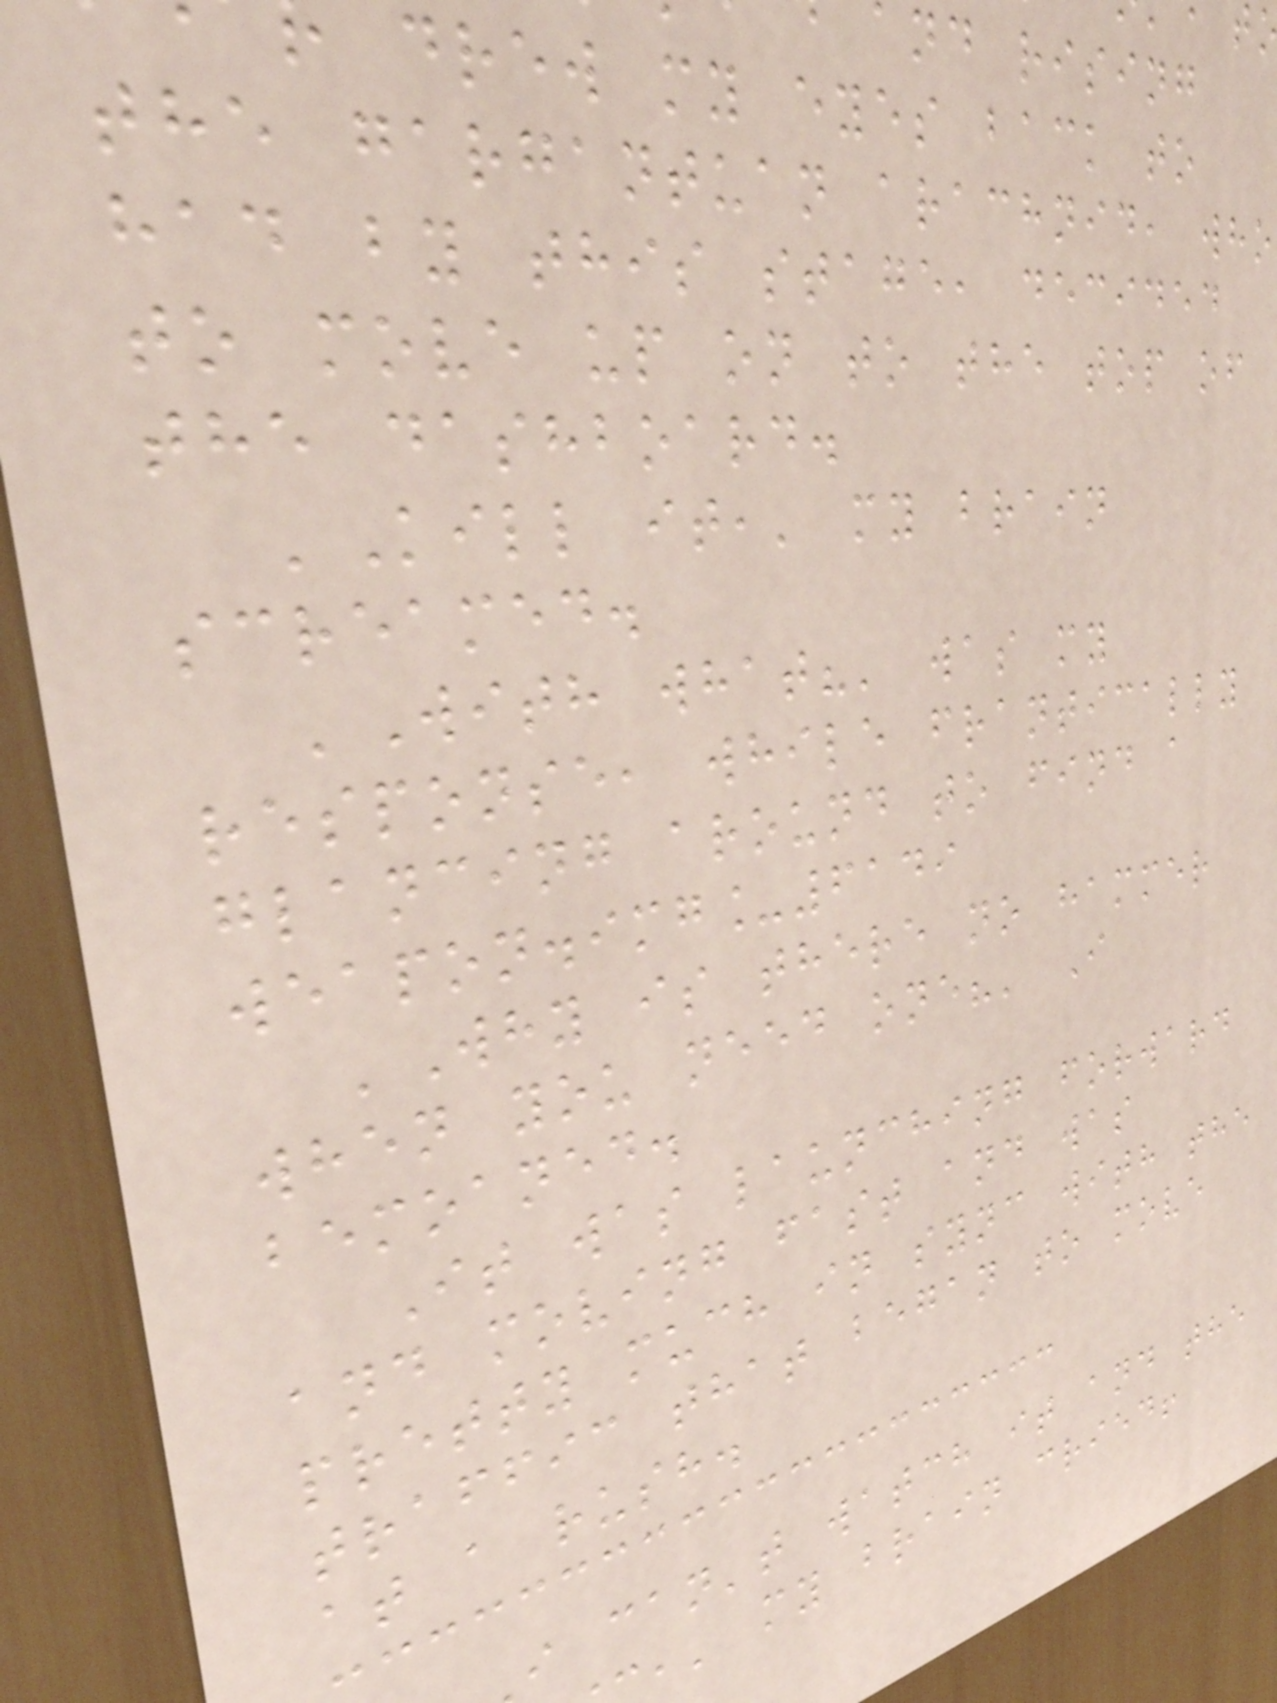and rising
drew my eyes back to
the gargantuan arachnid, who
had by this stage, decided
to move up on to the top of
the dashboard.
'Kill it,' my brain
screamed.
'With what?' was my
response, while frantically
glancing around to find a
weapon.img_6149
'Why is there no hammer
when you need one?' I
bemoaned.
It was launching forward
and moving fast and was
pretty much in sync with the
traffic that began to move
at a rush.
i can't watch it and the
,' my brain cried!
